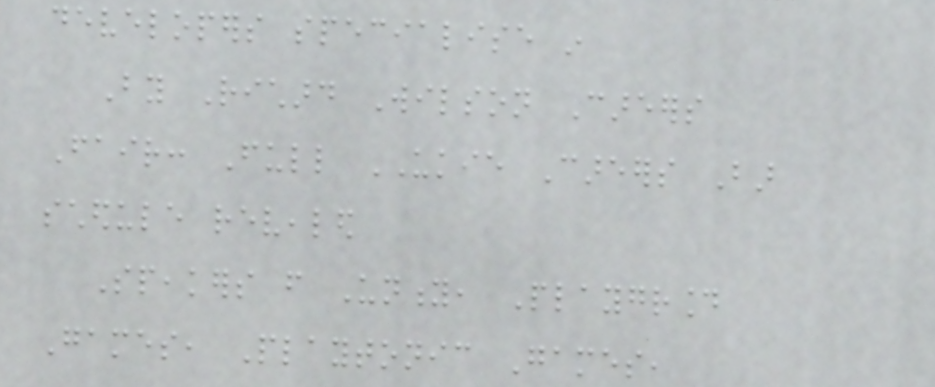developers specialise in
By Richard Wilson Careers
Fair: Full UKIE Careers Bar
schedule revealed
Speakers from Unity, Playground
Games, Playtonic Games,
